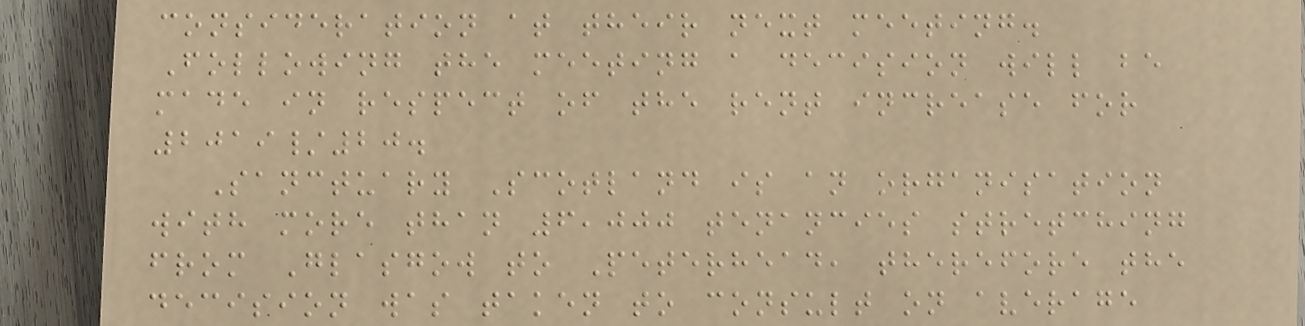consideration at their next meeting.
Following the meeting a decision will be
made in respect of the rent increase for
2019/20.
Sanctuary Scotland is an organisation
with more than 6,000 tenancies stretching
from Glasgow to Peterhead, therefore the
decision was taken to consult on average
